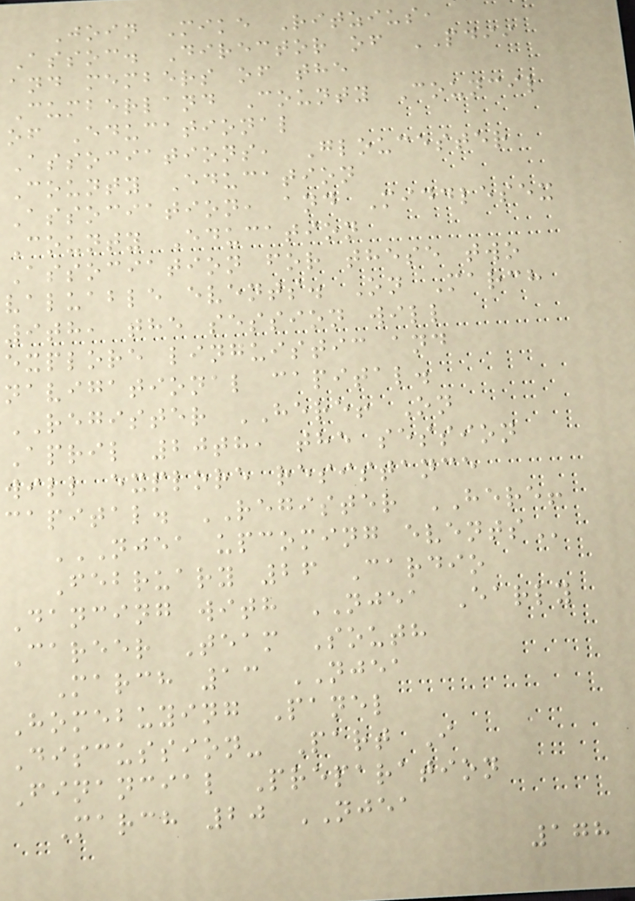Join Mike Ritzius,
Assoc. Director of PDII
and members of the
Cumberland County Council
of Educational
Associations, Gloucester
County Education
Association, and Middlesex
County Education
Association for these two
valuable events. On March
9th, the session will
explore linguistic and
navigational capital.
REGISTER HERE! On
April 20th, the session
will explore resistance
capital. REGISTER HERE!
NJEA UPCOMING EVENTS
February 26 Cardio
Dancing with NJEA Early
Career Team South
March 13 NJEA
Homebuying Panel
Discussion- Part I
Financial Preparation
March 20 NJEA
178
